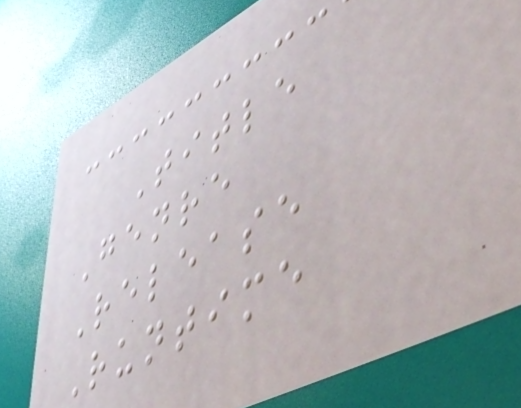Title
Genre
Release
Runtime
